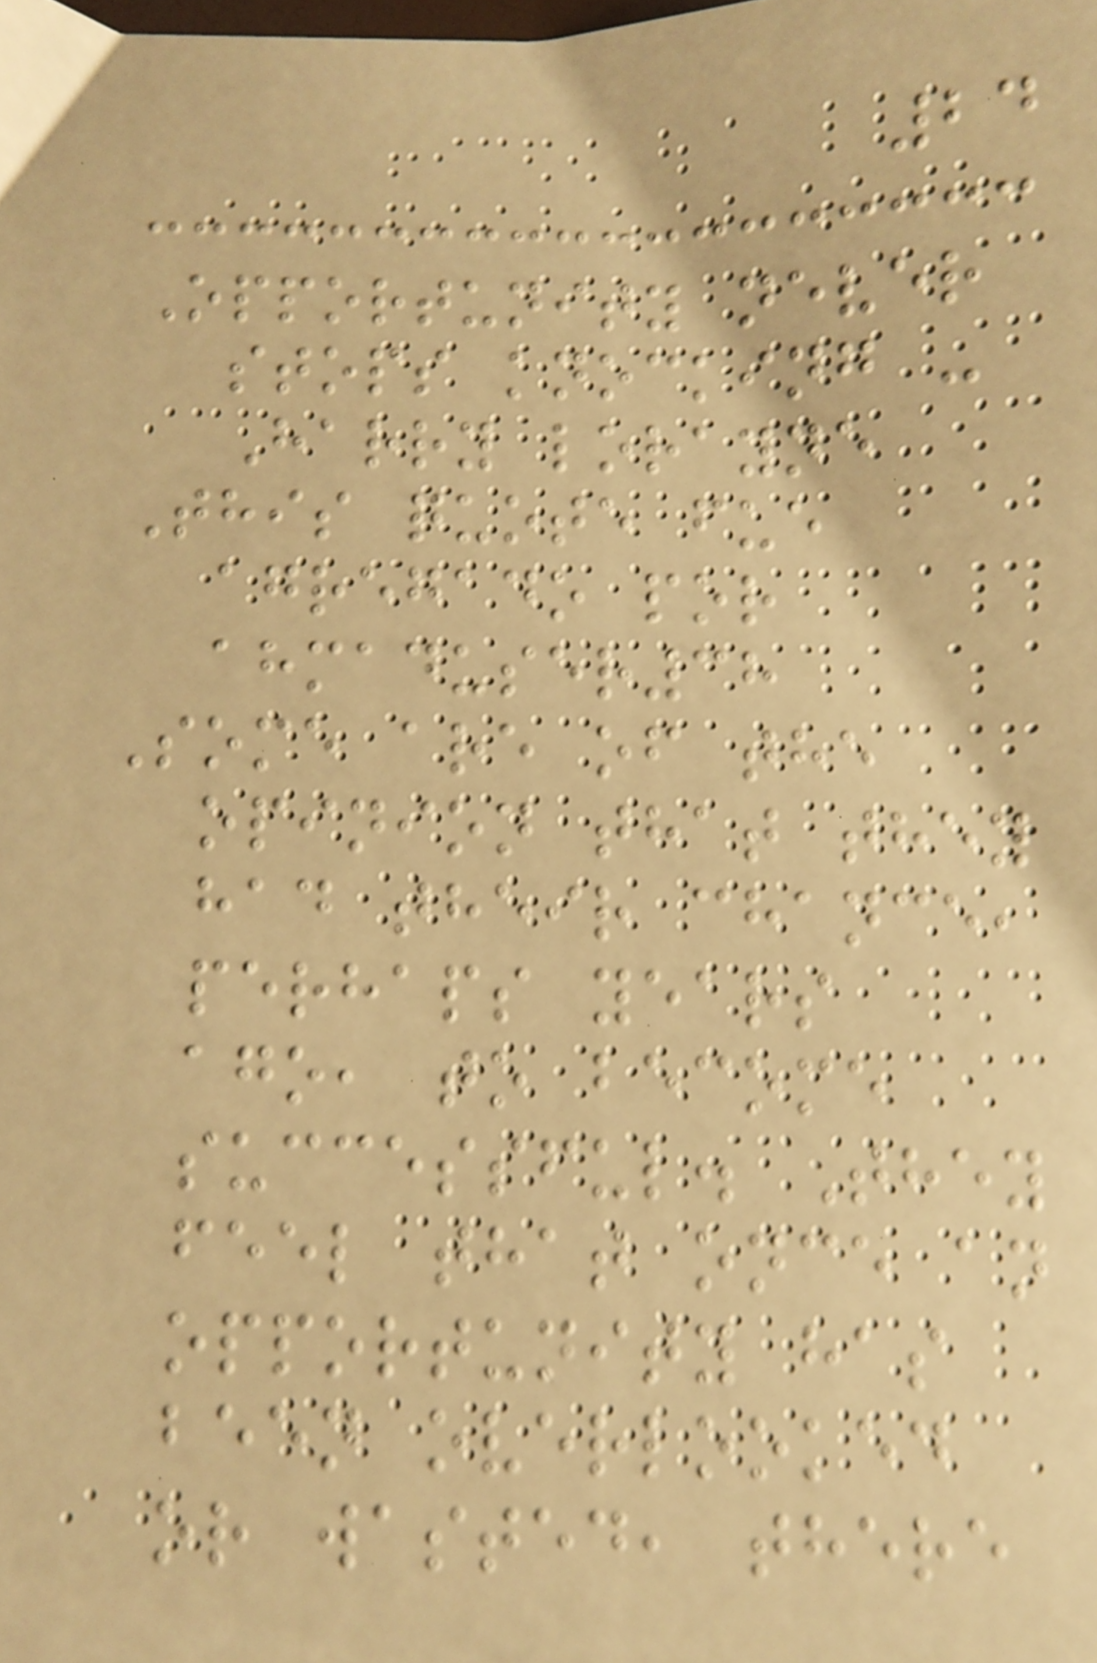24
Opportunity never
stops knocking -
Harry lorayne
This quote fue
agregado por
ahmaduser38
Some are of the
opinion that they
had their chance,
perhaps years
ago, to become
successful. They
feel that once an
opportunity has
been overlooked
or wasted, there
